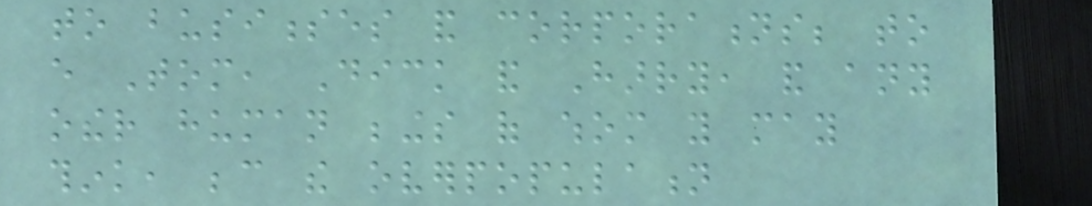to businesses and corporations; to
every Tom, Dick and Harry, and any
other human beings of whom you may
think, because the overpopulation
